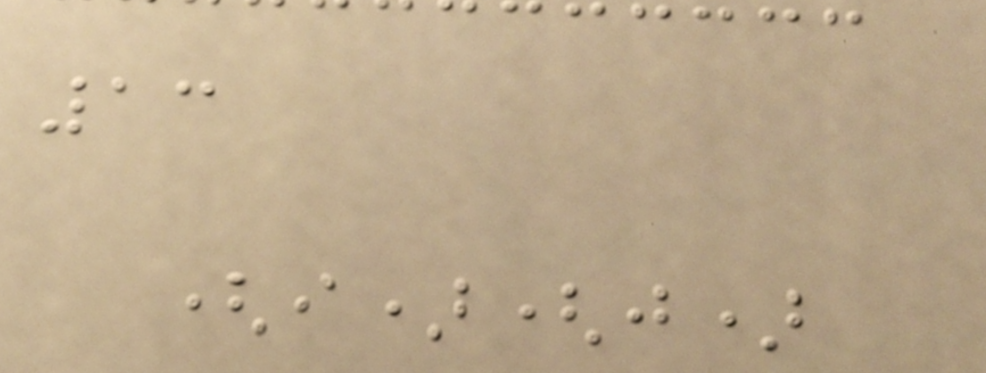13
(i)(j)
